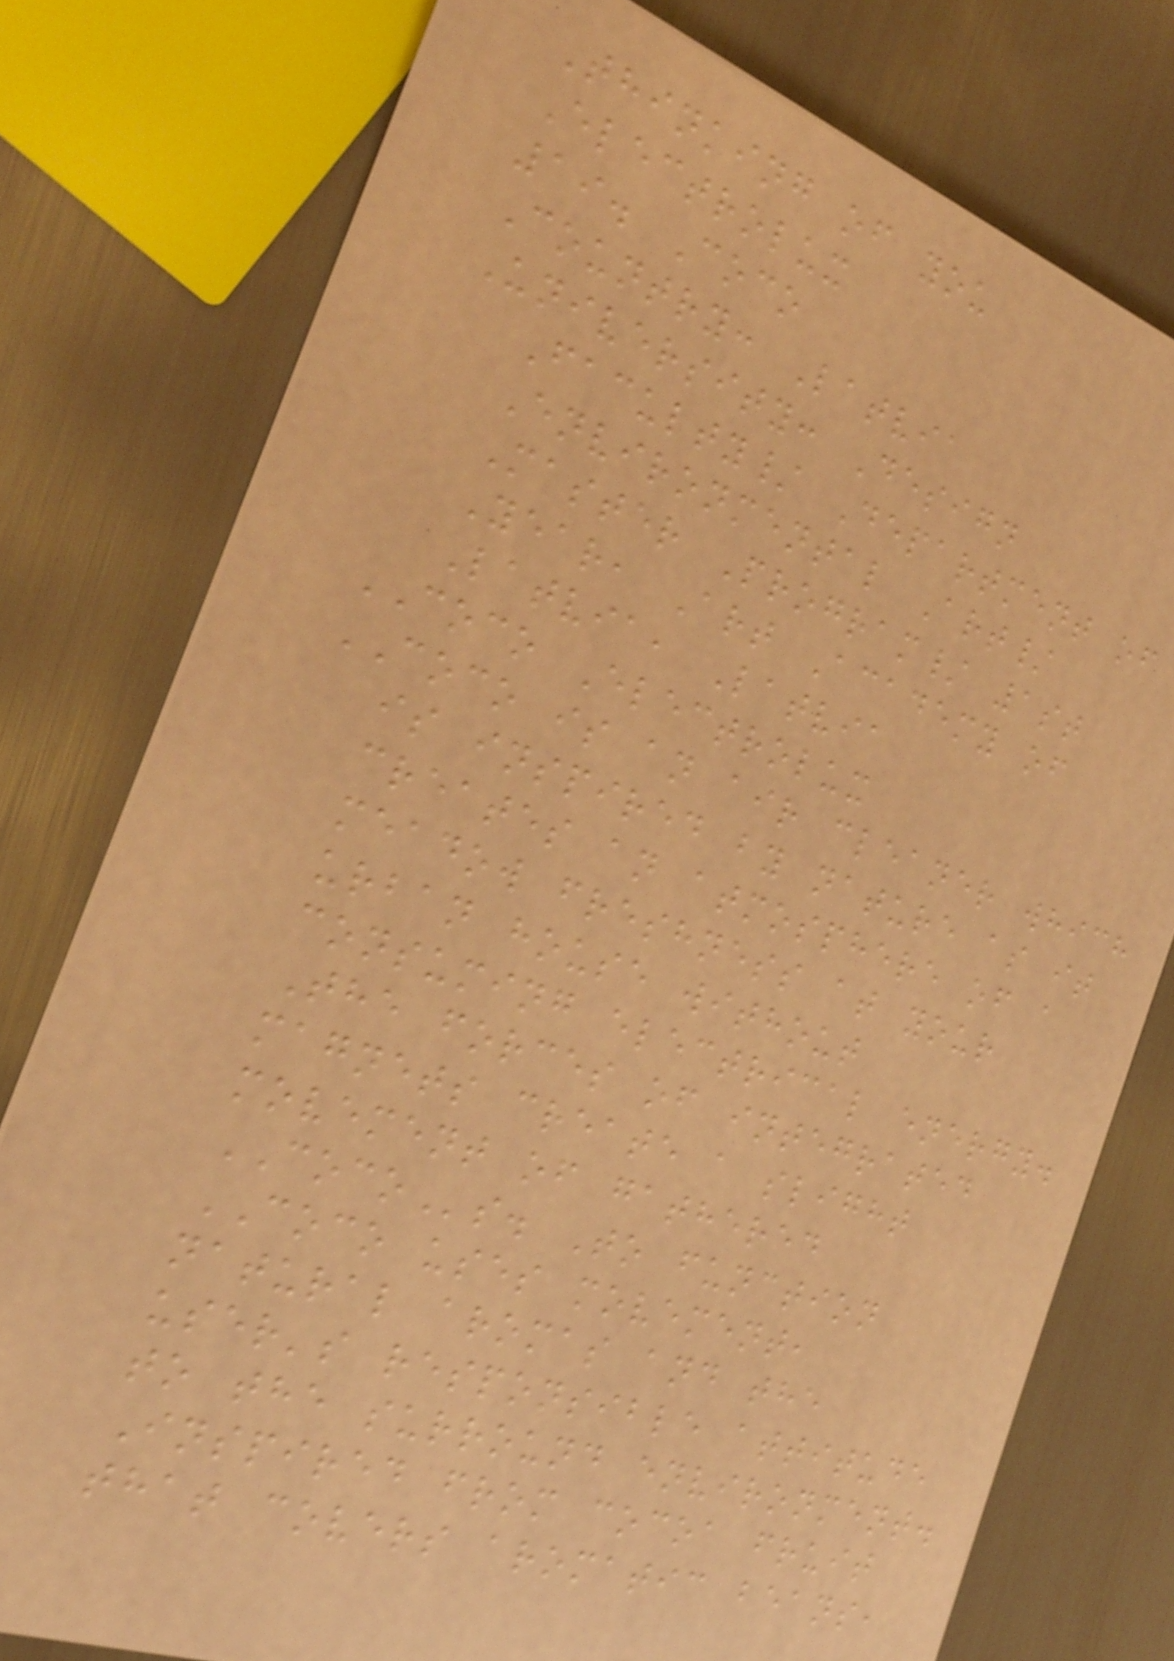Thinking of you
Electrolux
19. Coco
Country: Latvia
University: Design
Faculty/ Department of
Environmental Art/
Master Program/ 1st
Year, Art Academy of
Latvia, Latvia
COCO Electrolux
COCO is an air cleaner which
is inspired by nature as it
creates an atmosphere of a
meadow freshness at your
urban house without
consuming electrical energy.
The forces of integrated
magnets create a slight
movement of gathered
COCOs. To function
COCO uses movement,
natural aromas and the
user's responsible attitude
to the surround environment.
Inspired from cocoa fruit
that covers aromatic beans,
